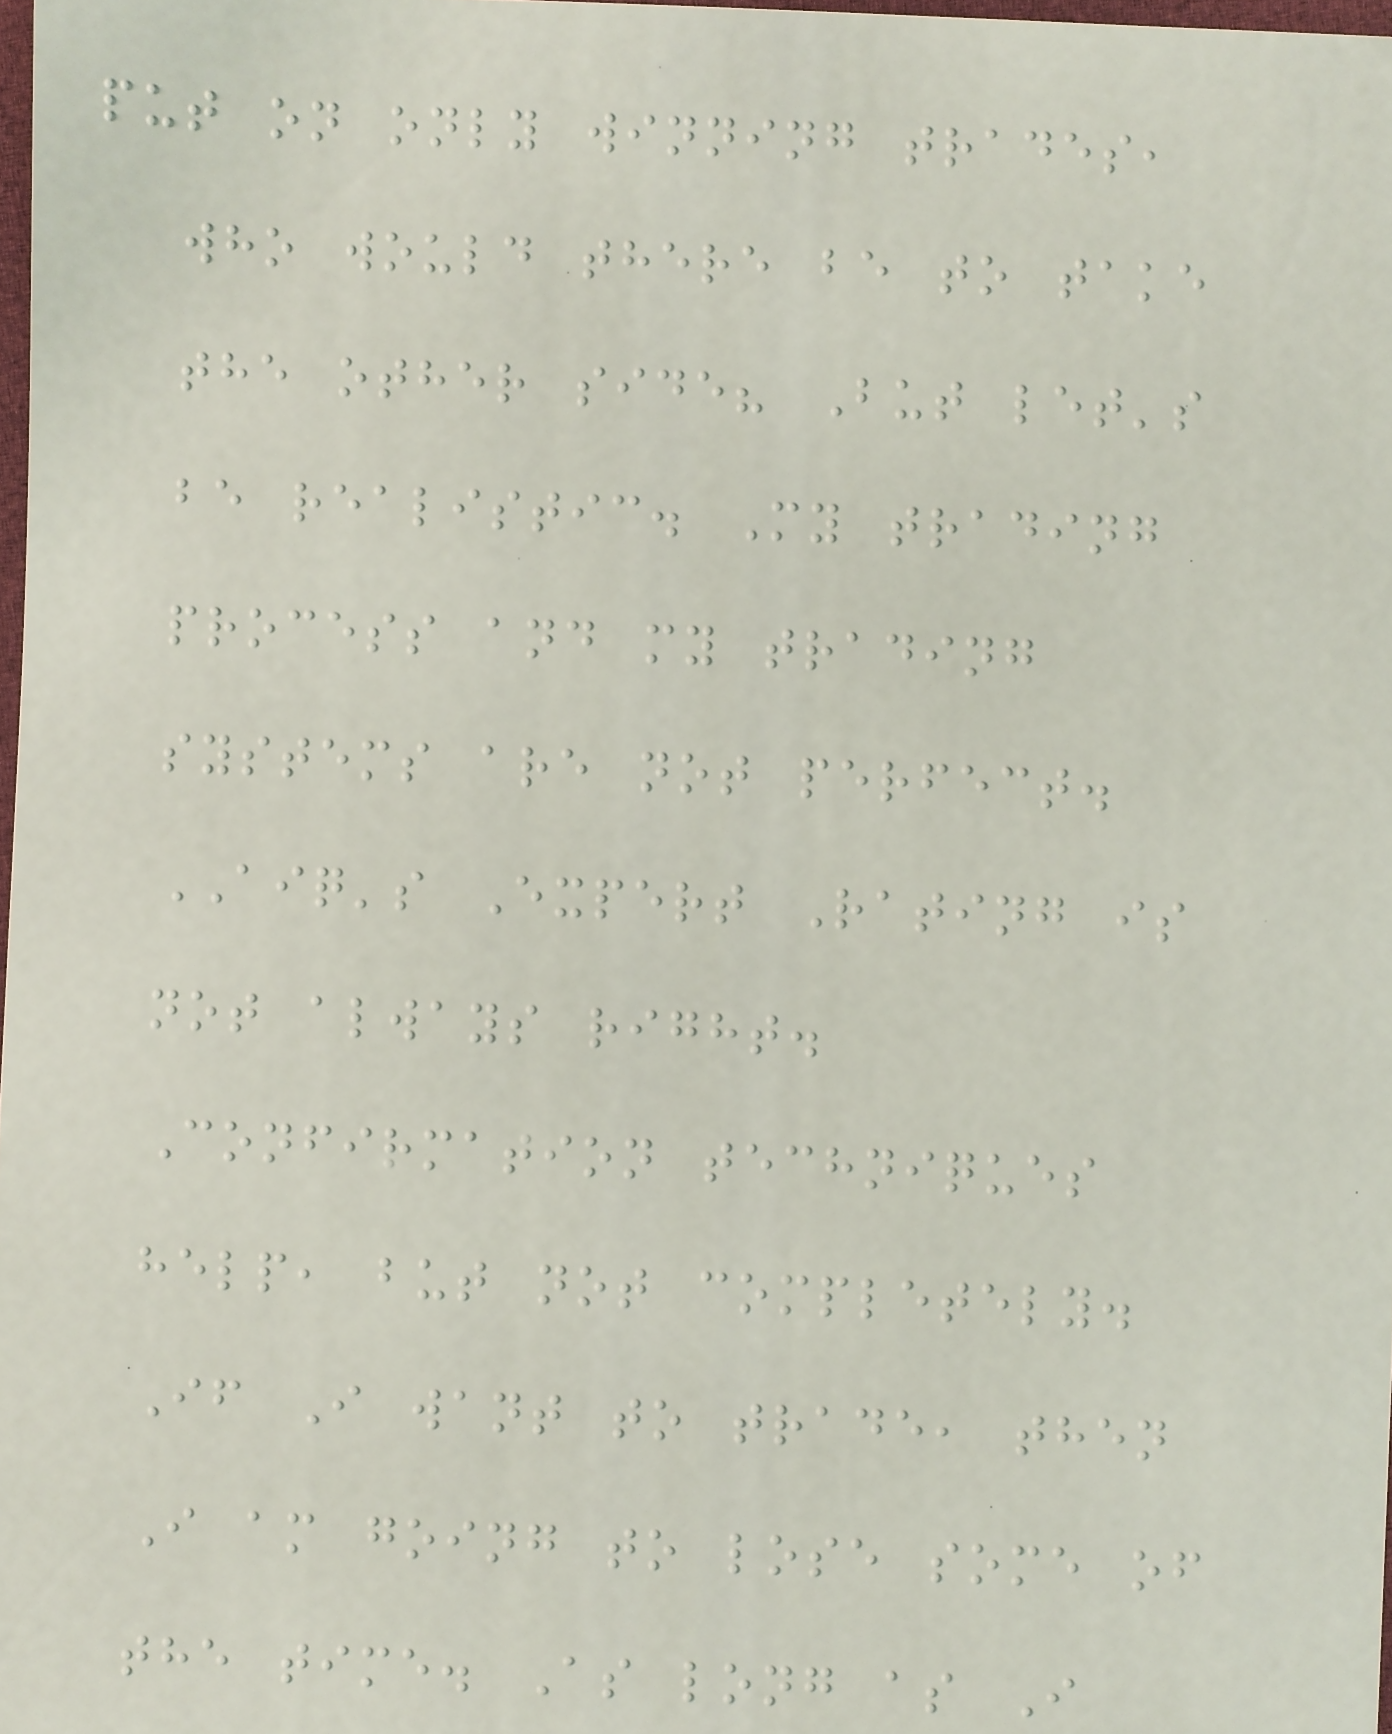put on only winning trades,
who would there be to take
the other side? But let's
be realistic. My trading
process and my trading
systems are not perfect.
AIQ's Expert Rating is
not always right.
Confirmation techniques
help, but not completely.
If I want to trade, then
I am going to lose some of
the time. As long as I
